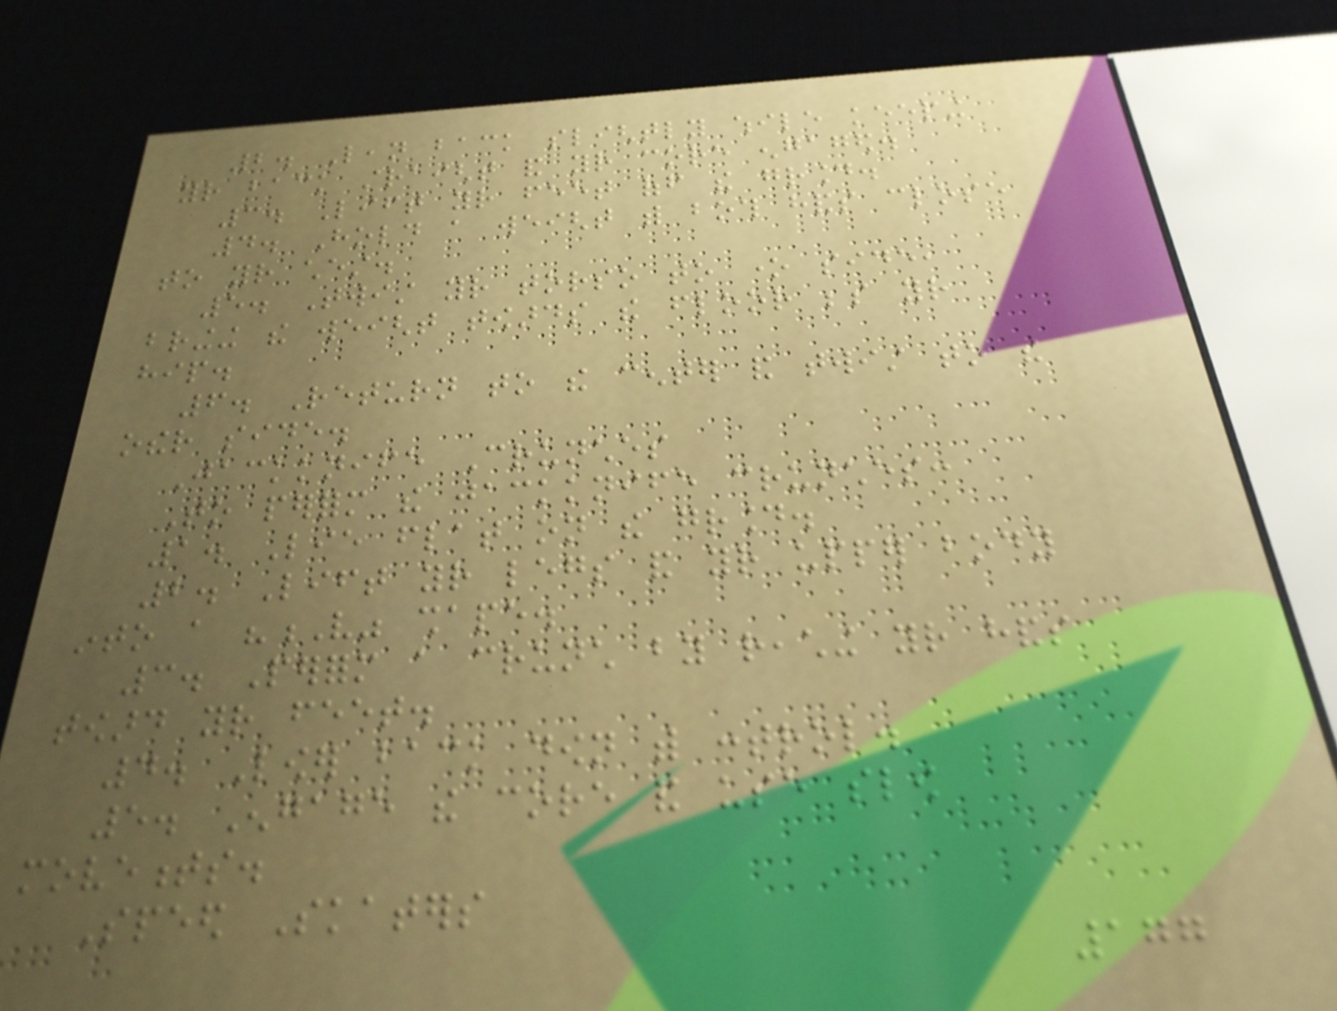2. Lean back slightly while keeping
your back straight and your core engaged.
3. Lift your feet off the ground.
4. Hold a weight with both hands close
to your chest.
5. Twist your torso to one side,
bringing the weight towards the floor beside your
hip.
6. Return to the center and twist to the
other side.
Jackknife Crunches
To perform the jackknife crunches:
1. Lie flat on the ground.
2. Lift your legs and your upper body
into a "V" shape.
3. Perform a crunch by reaching your hands
toward your feet.
4. Lower back down with control.
5. Engage the core and use slow
movements.
Speed Skaters
177
